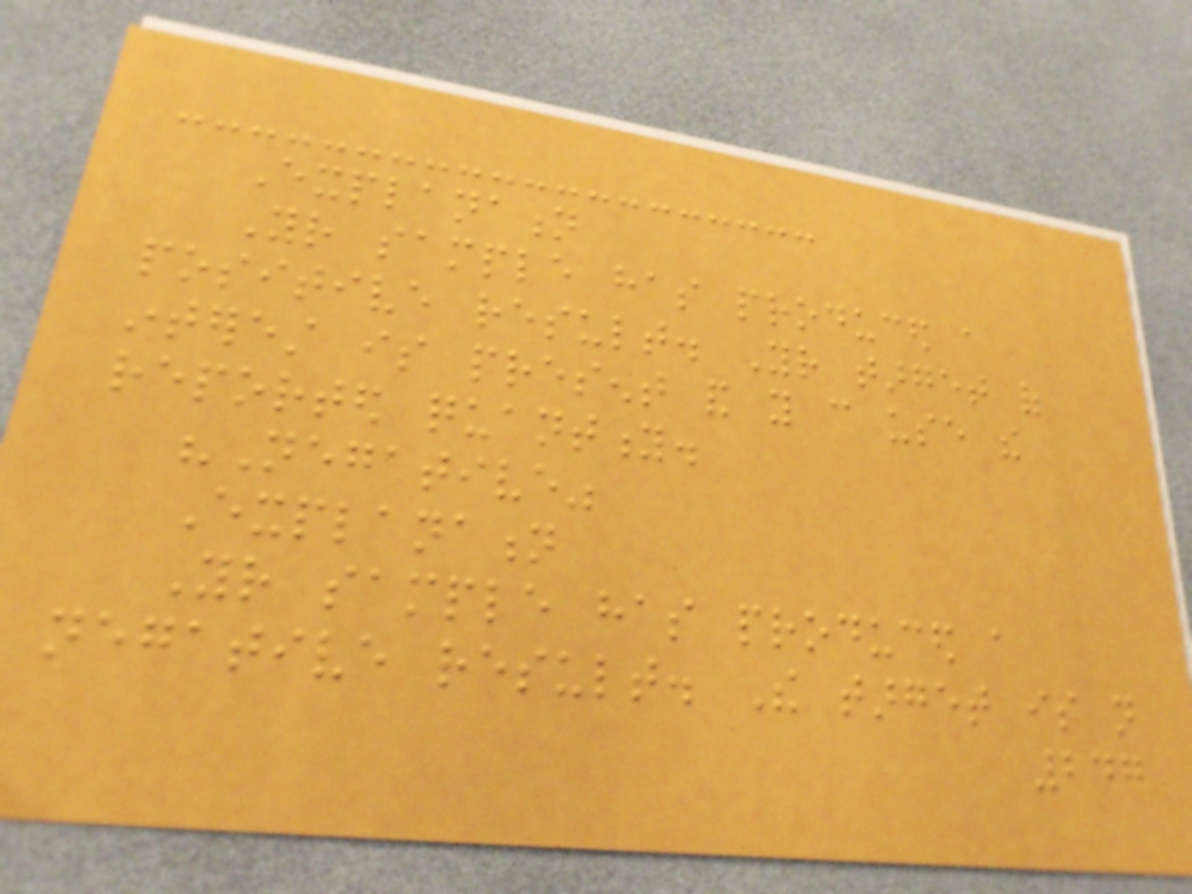Explanation
Your sample has produced a
positive result. Your target of
interest is present and you can use the
reported quantity.
"Negative"
Explanation
Your sample has produced a
negative result. The target is not
247
